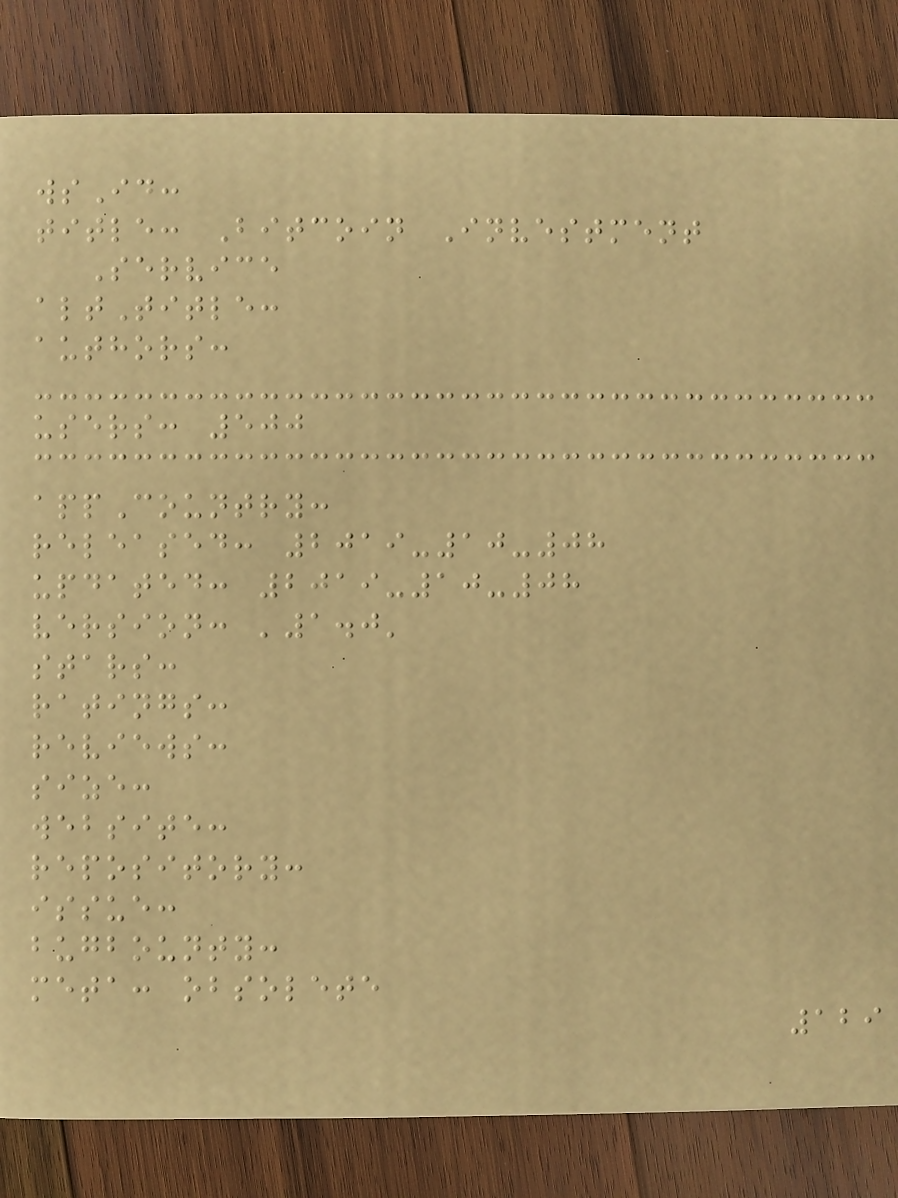wsId:
title: Bitcoin Investment
Service
altTitle:
authors:
users: 500
appCountry:
released: 2019-10-08
updated: 2019-10-08
version: '1.0'
stars:
ratings:
reviews:
size:
website:
repository:
issue:
bugbounty:
meta: obsolete
129
